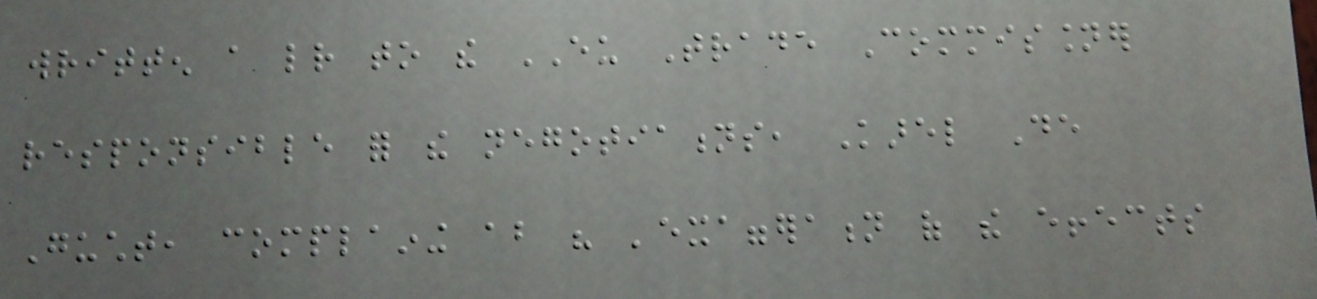written a letter to the EU Trade Commissioner
responsible for the negotiations, Karel De
Gucht, complaining about his 'exaggeration of the effects
